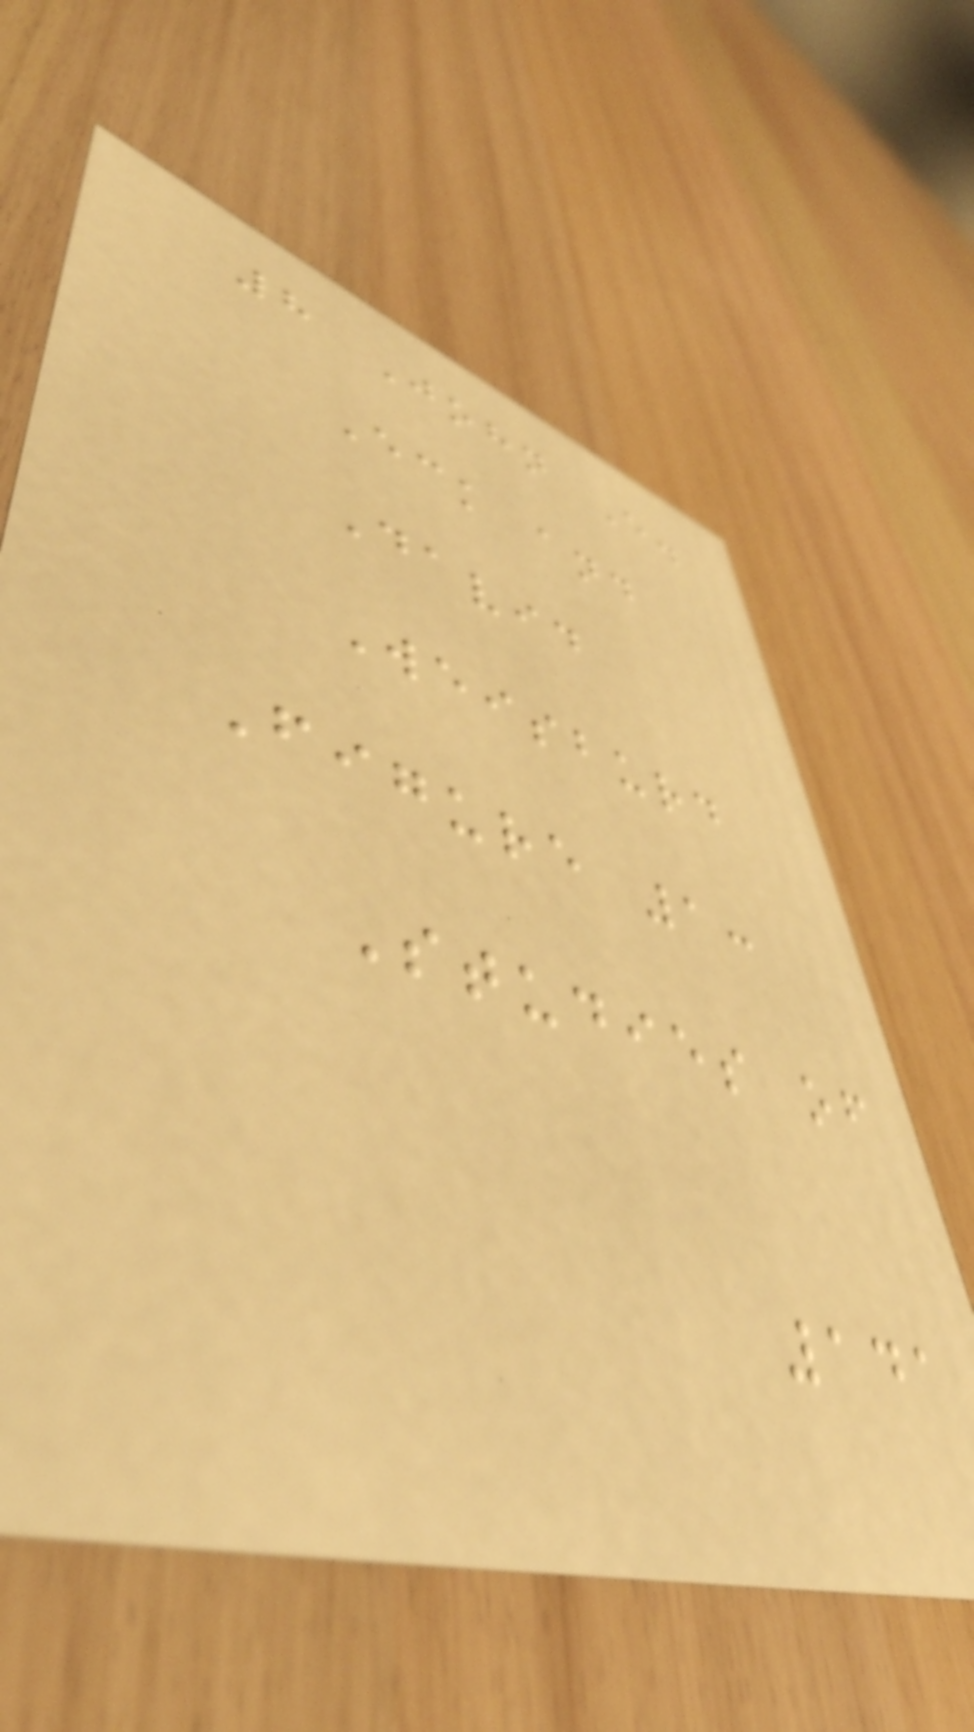8 John E.
Eck and
David
Weisburd
Figure 1:
Studies of
141
